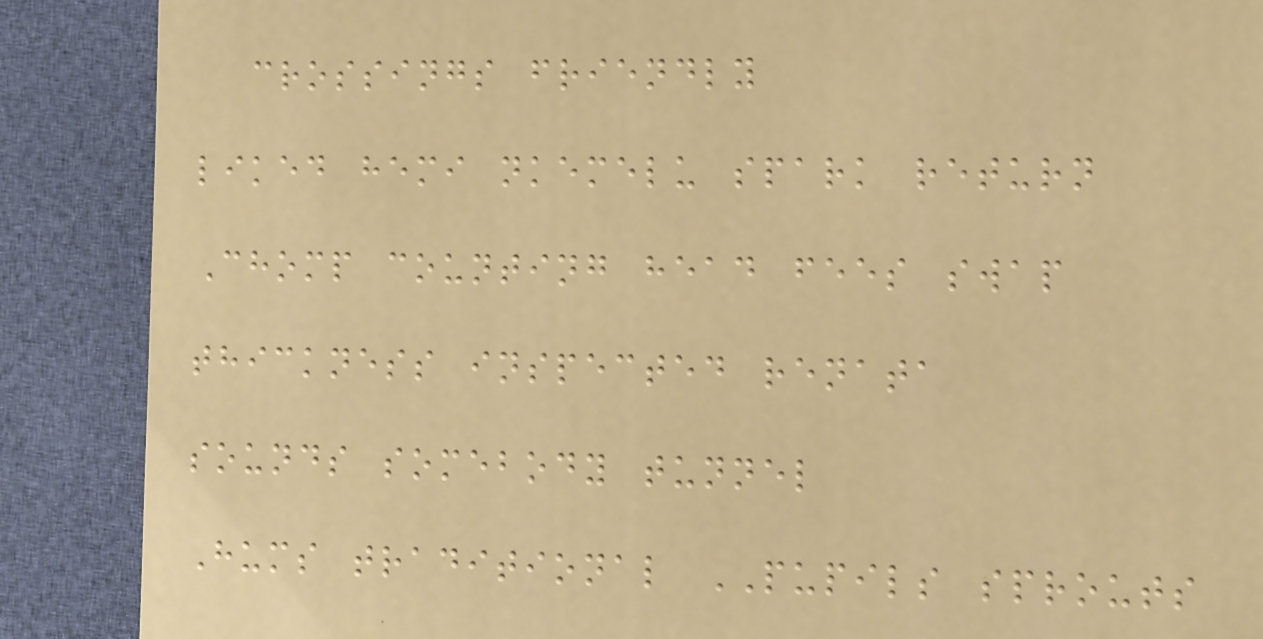crossings friendly
liked hemi nkemelu spark return
Chomp counting head fees swap
thickness inspected renata
sounds somebody tunnel
Hums traditional PUPILS sprouts
